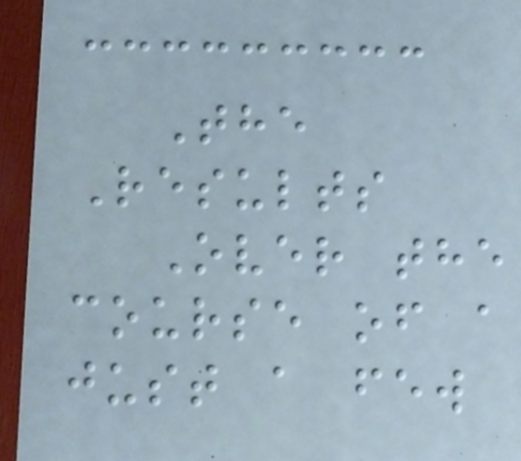The
Results
Over the
course of a
just a few
